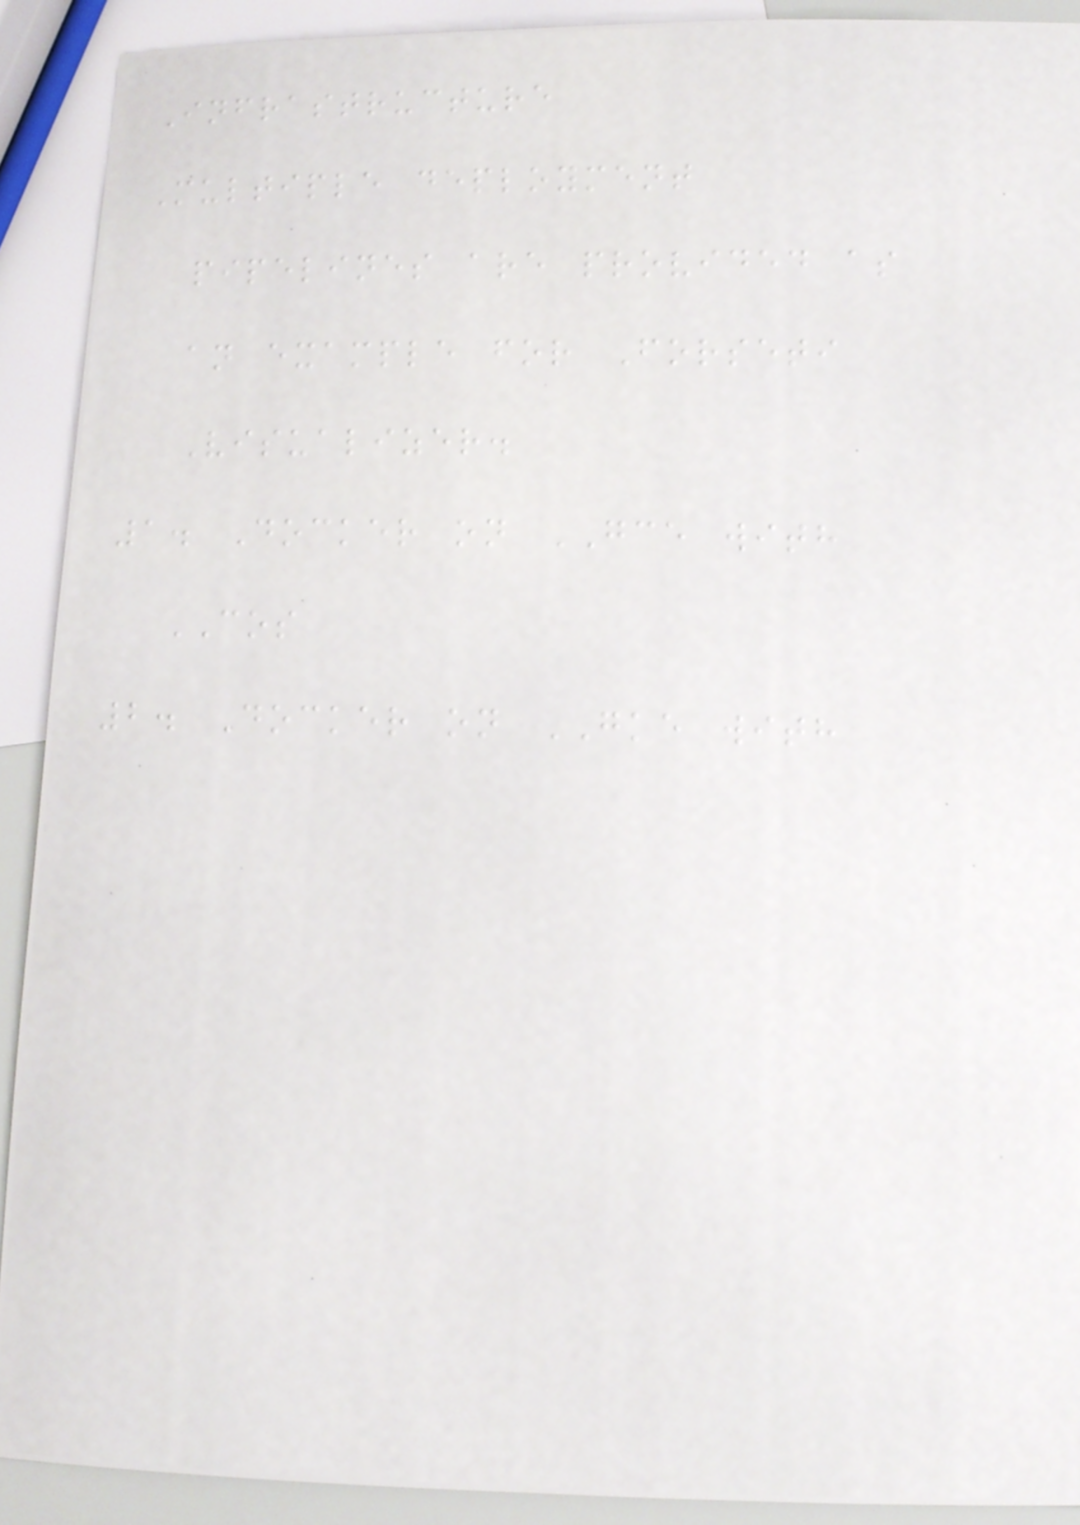Infrastructure
Multiple deployment
pipelines are provided as
an example for Forseti
Visualizer.
1. Docker on GCE with
COS
2. Docker on GKE with
